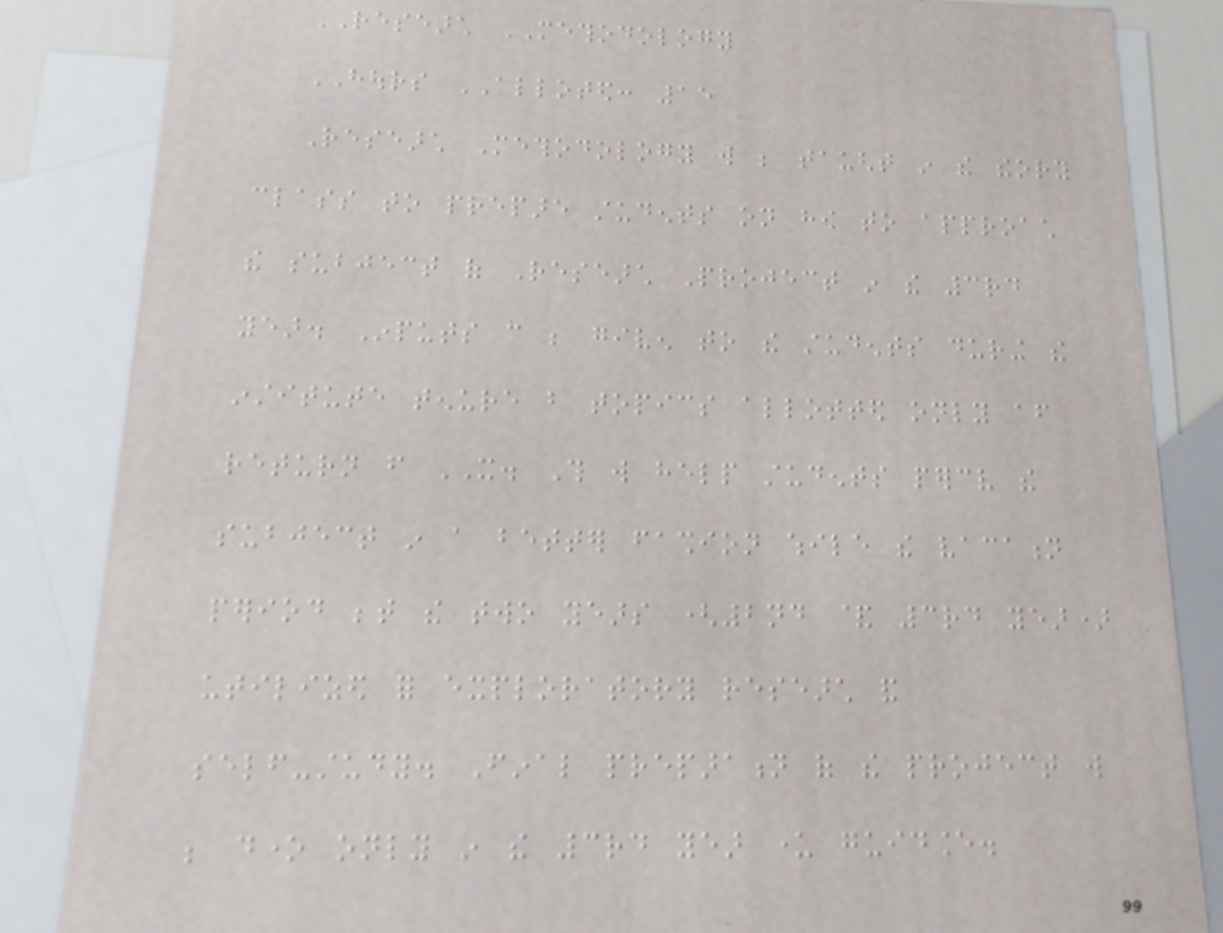RESEARCH METHODOLOGY
HOURS ALLOTED: 15
Research Methodology will be taught in the theory
class to prepare students on how to approach
the subject of Research Project in the 3rd
year. Inputs can be given to the students during the
institute tenure but topics allotted only after
return from IT. This will help students perceive the
subject in a better fashion while the vacation
period between the two years (2nd & 3rd year)
utilized for exploratory research and
self-study. Final preparation of the project will
be done only in the 3rd year under guidance.
